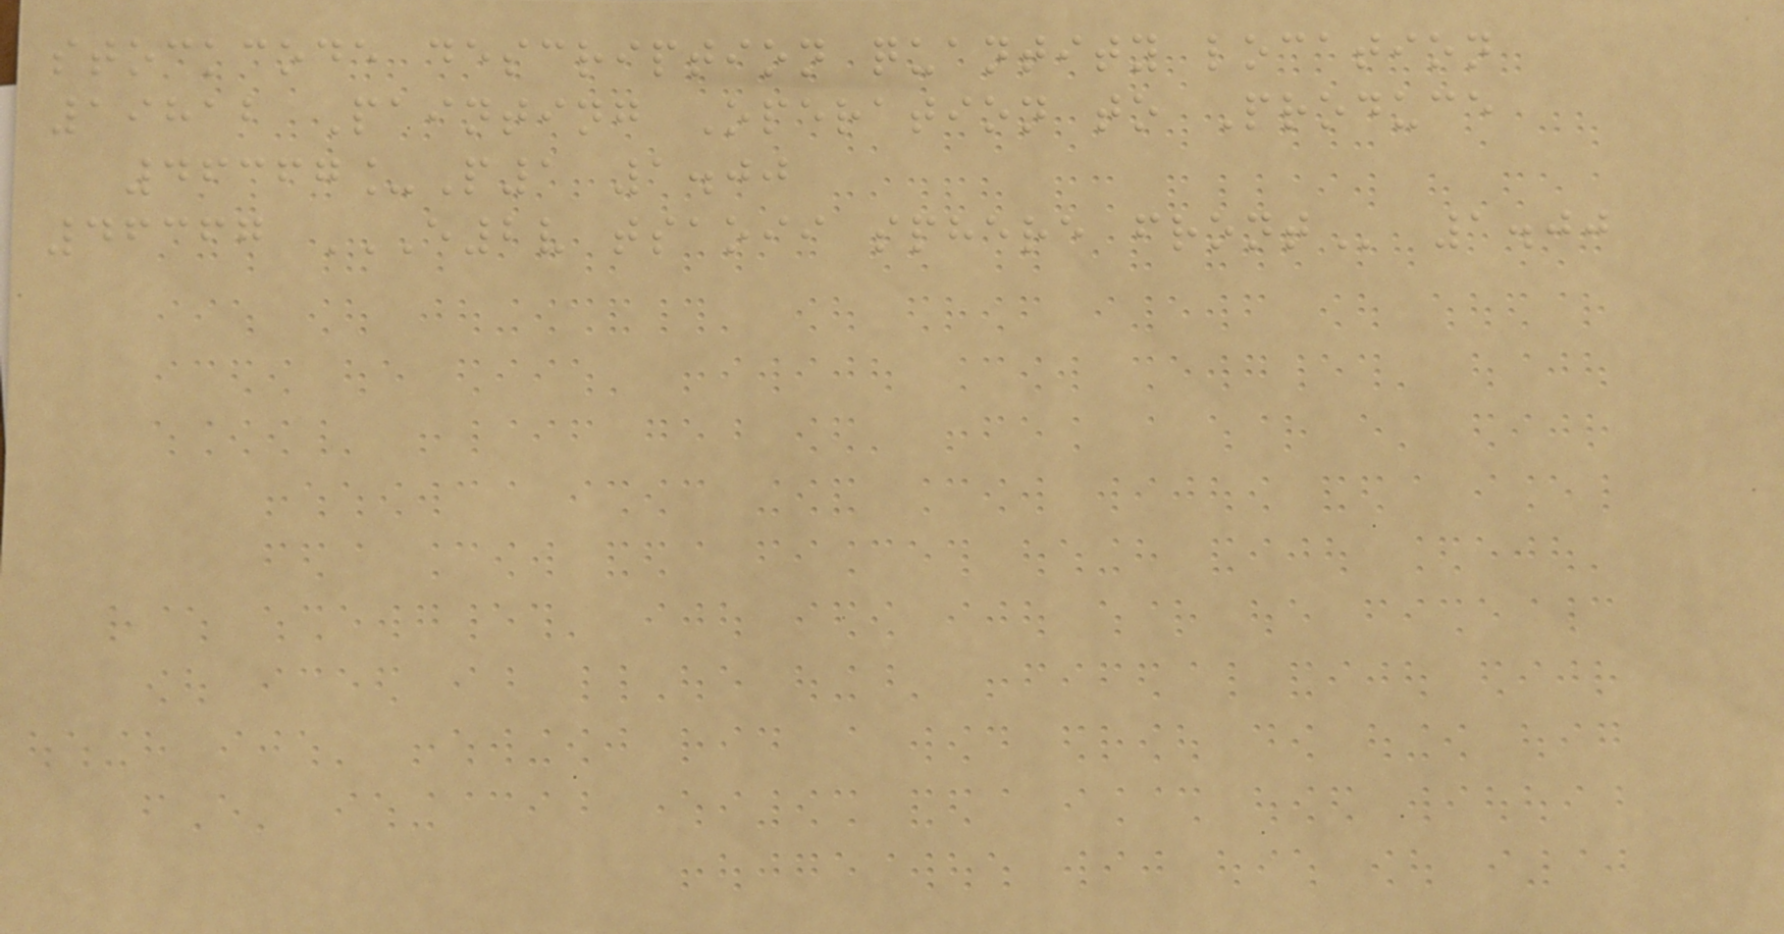stockcode description quantity location
19812 Painting Operation to Produce
46367_P1 1.00
46367 E2V TSAOII SPHERE FRONT 1.00
